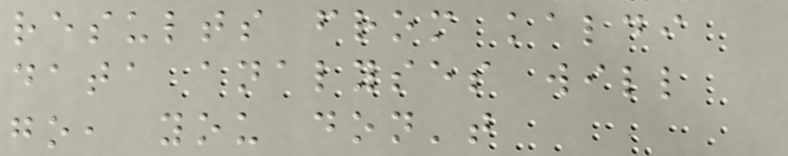results from kaldi
data analyses will
go, you don't
